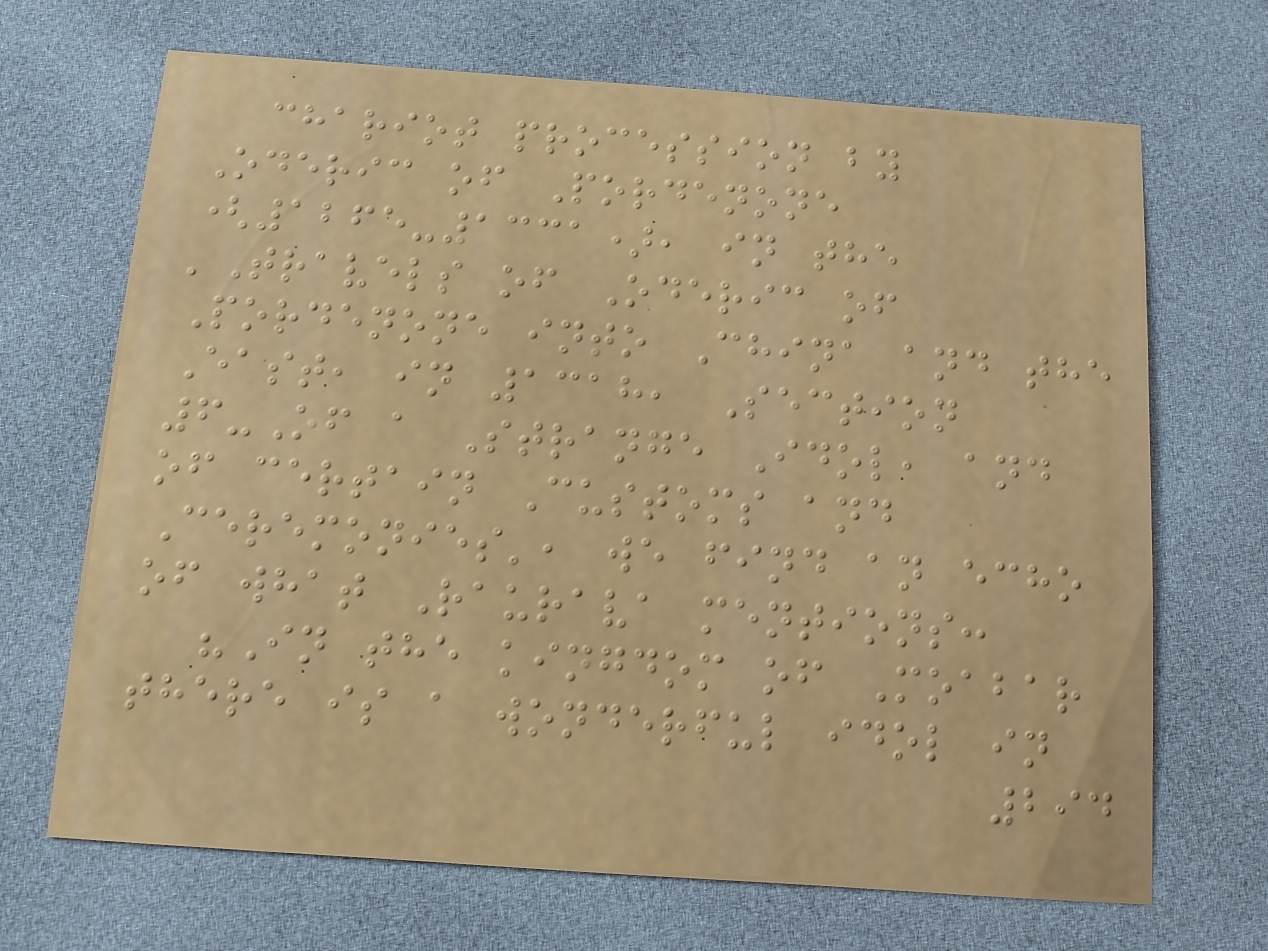chariot procession by
Oderic of Pordenone
(1265-1331), in the
'Travels of Oderic of
Pordenone into China and the
East, in 1318, Section
6-Of a Strange Idol, and
of certain Customs and
Ceremonies', we find an echo
of what Raurava mentions:
"In the kingdom of Moabar
there is a wonderful idol in
294
